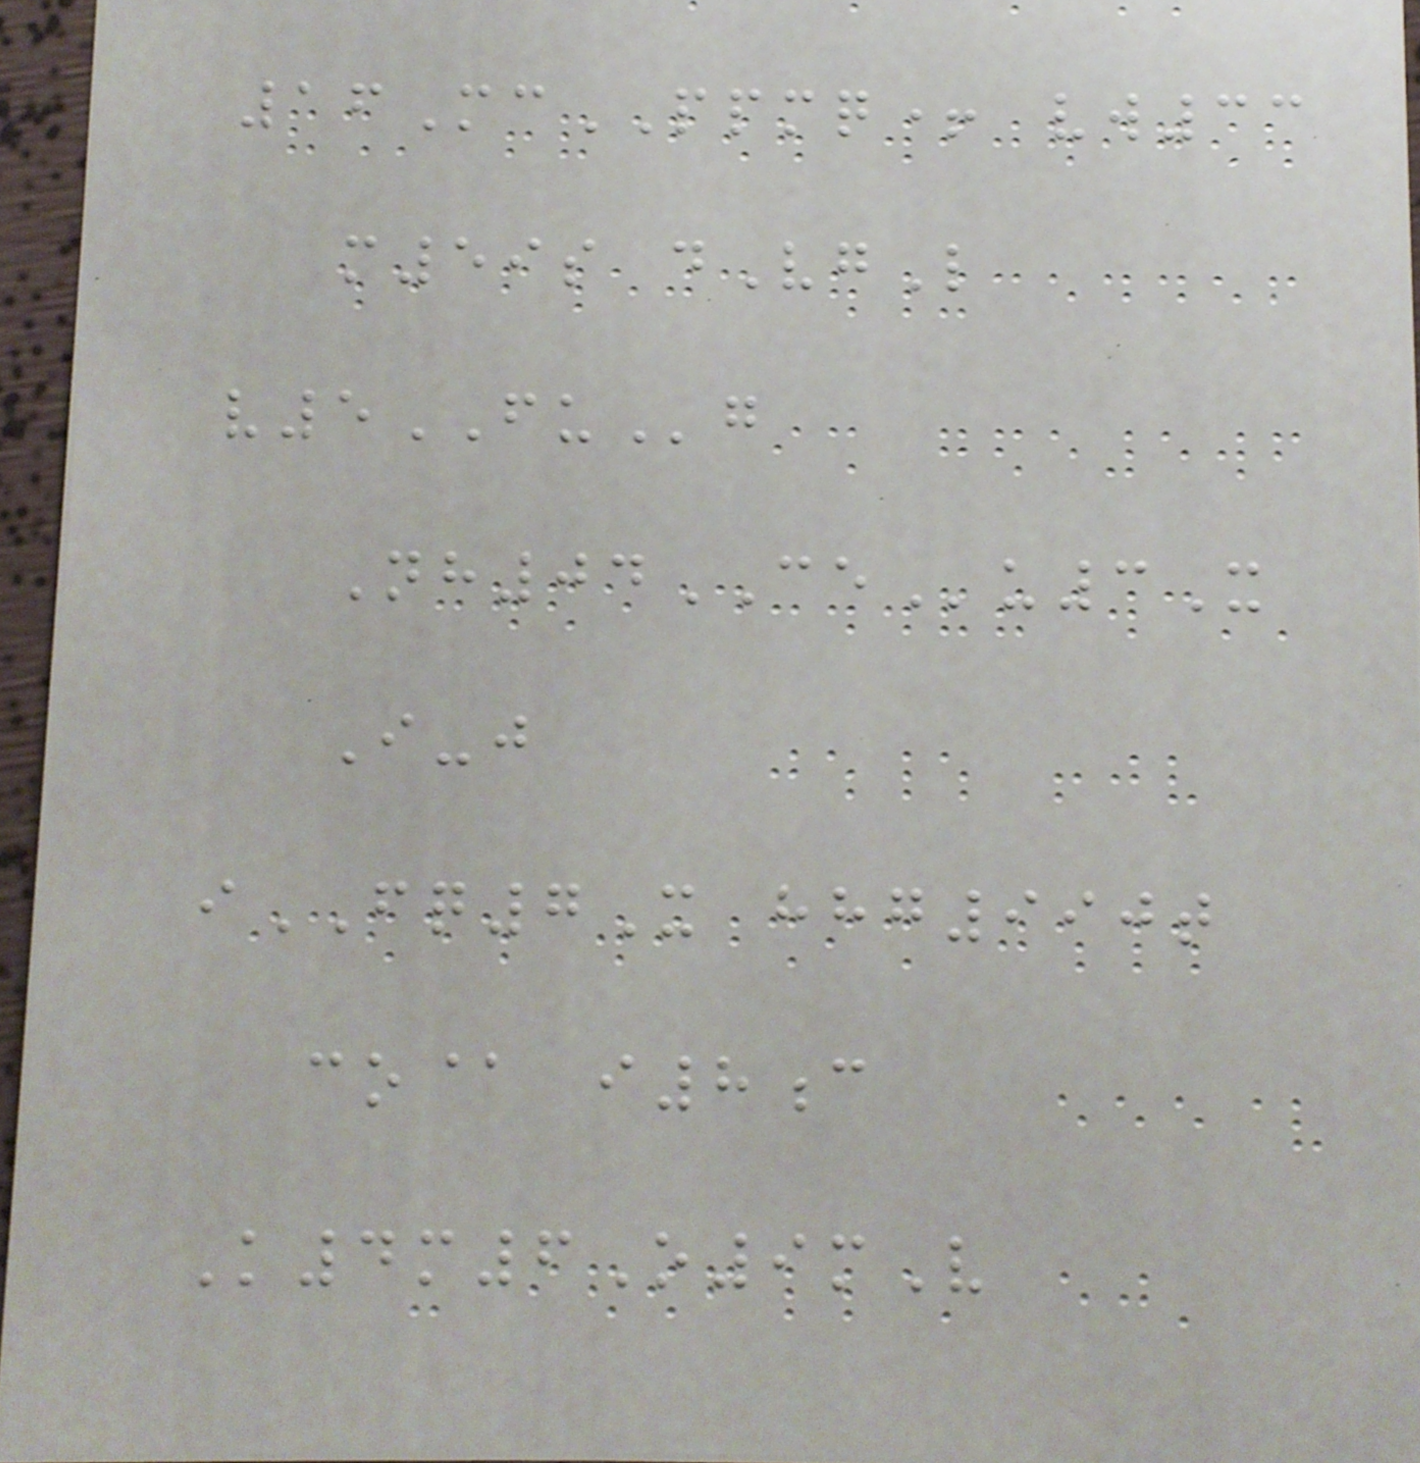16McPPMQ+ vw33
m59s dVgL
v5FUg
Nh04CEu3X
I-j
iFQ7X hhg990t
co@ i8c
K4m6O9mV
